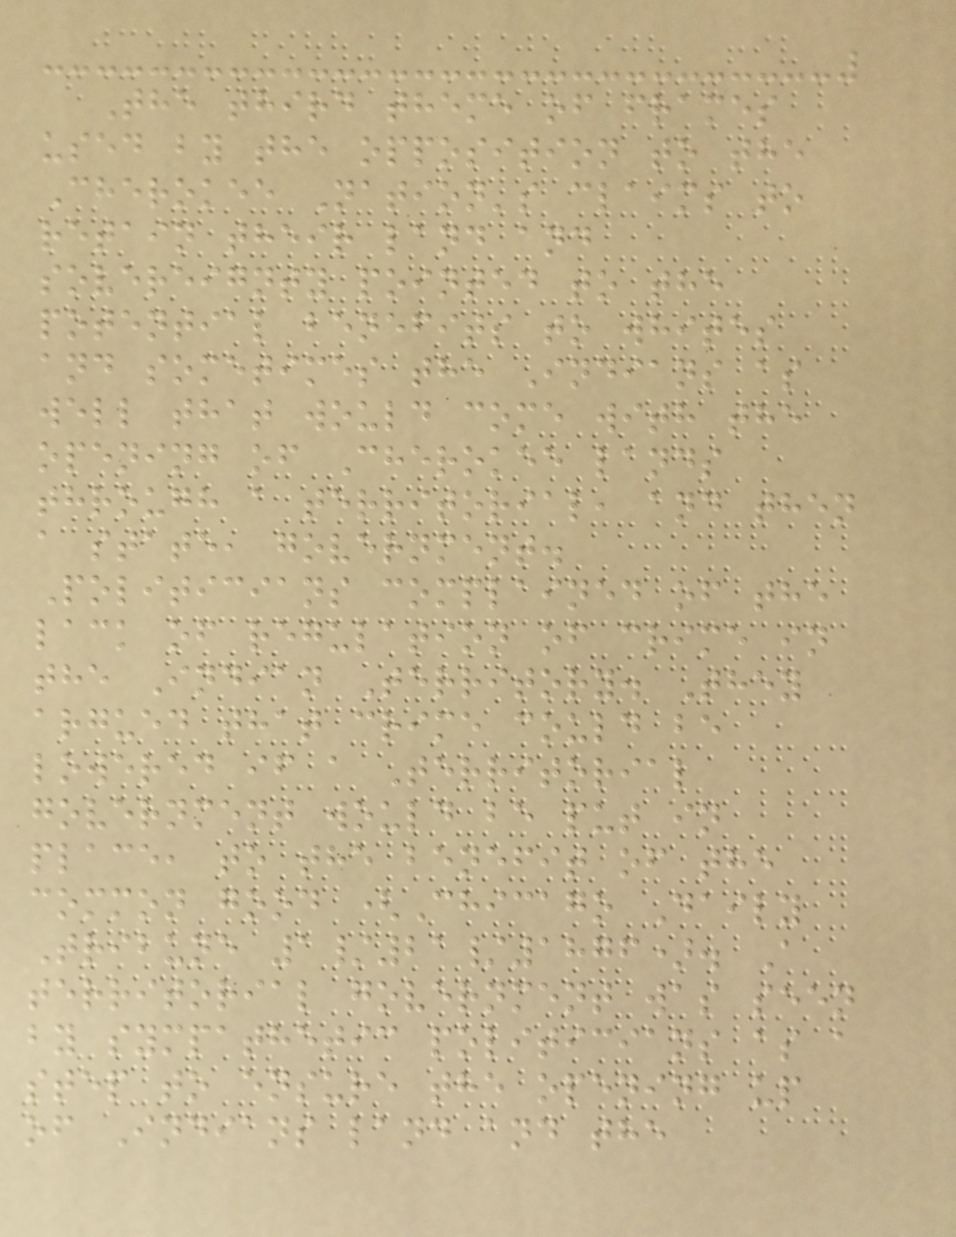The third theme of frames
used by the opposition to the
Cherokee Nation's claims to
retain their land and
sovereignty pointed to the
potential benefits to whites
and sometimes the Indians as
well that would come with the
opening of Cherokee lands
through a territorial, and then
a state, government.
Politicians complained of the
lack of regulation of crime in
the Indian Territory. They
argued that crime could be
lowered if a Territorial
government would be put in
place, to the benefit of the
common good (Chicago Daily
Tribune 1/21/1876). A
territorial government was seen
by sympathetic politicians as a
step to ensure the opening up
of Indians land and the
